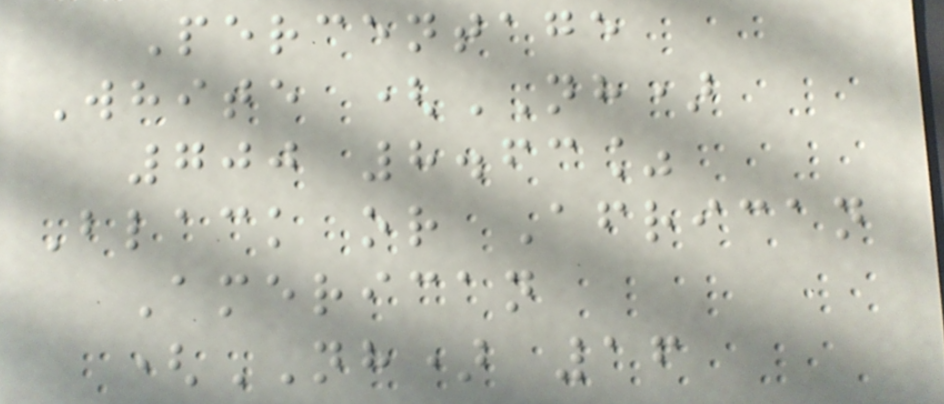Percentage
White (NH)
700 8.63%
Black or African
American
(NH) 16
